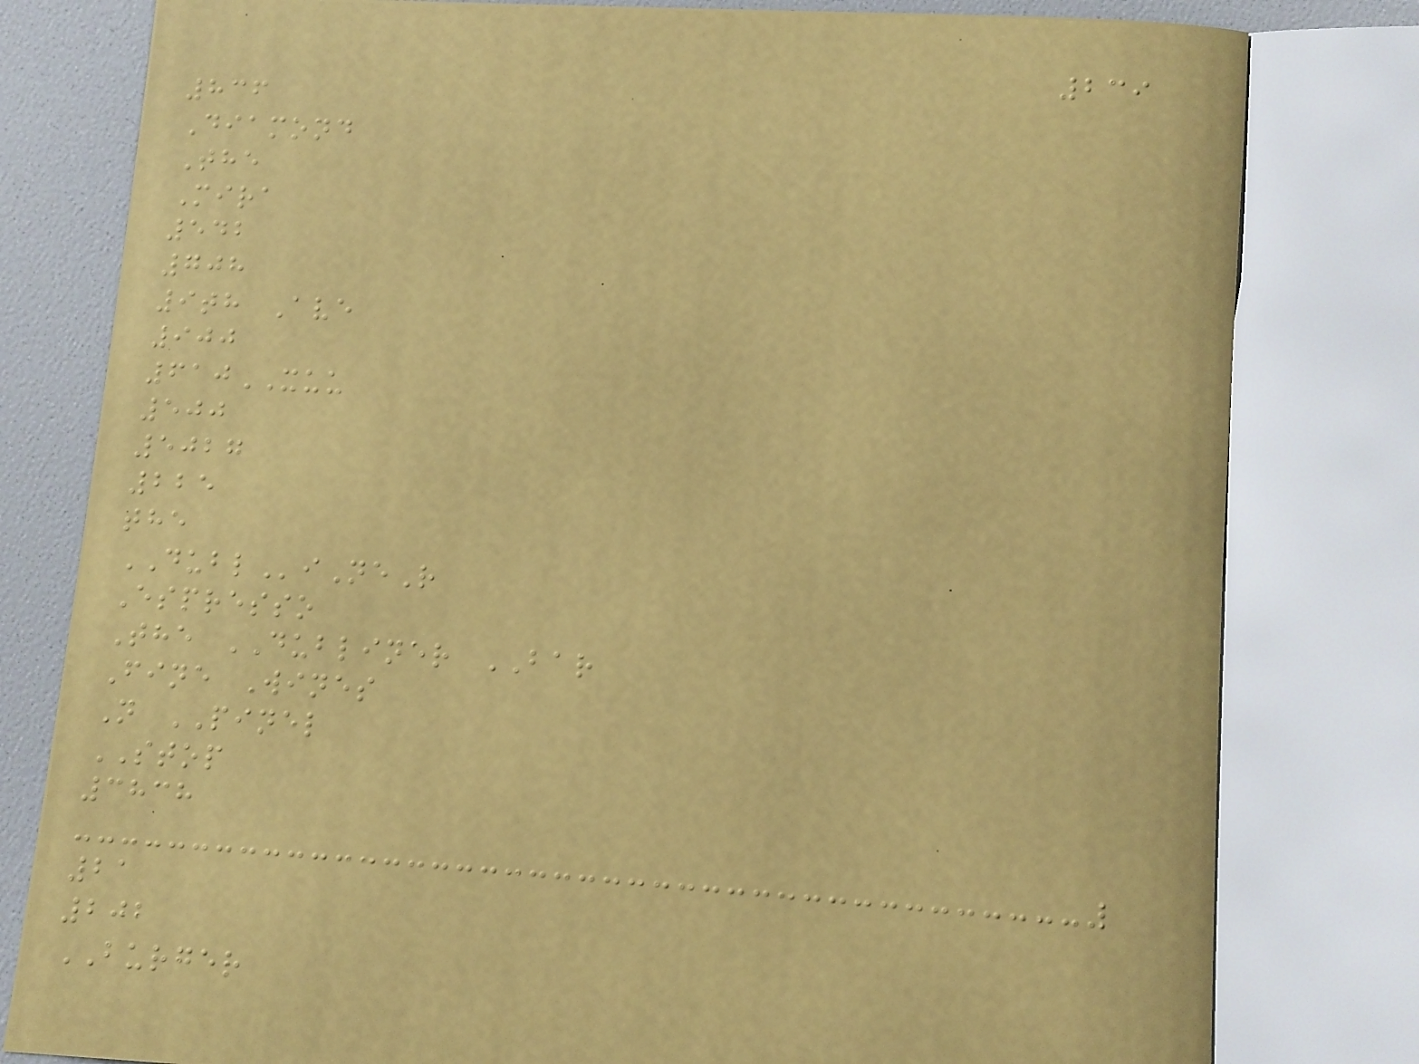239
836
Diamond
The
Mira
542
708
9th Ave
900
610XUU
500
5027
225
the
DUBLiNeR
Espresso
The DUBLINER BAR
Fine Wines
N PINEL
STOP
3838
21
202
BURGER
